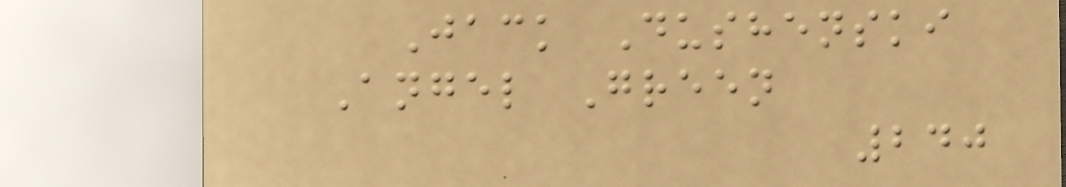Jack Dushenski
Angel Green
240
